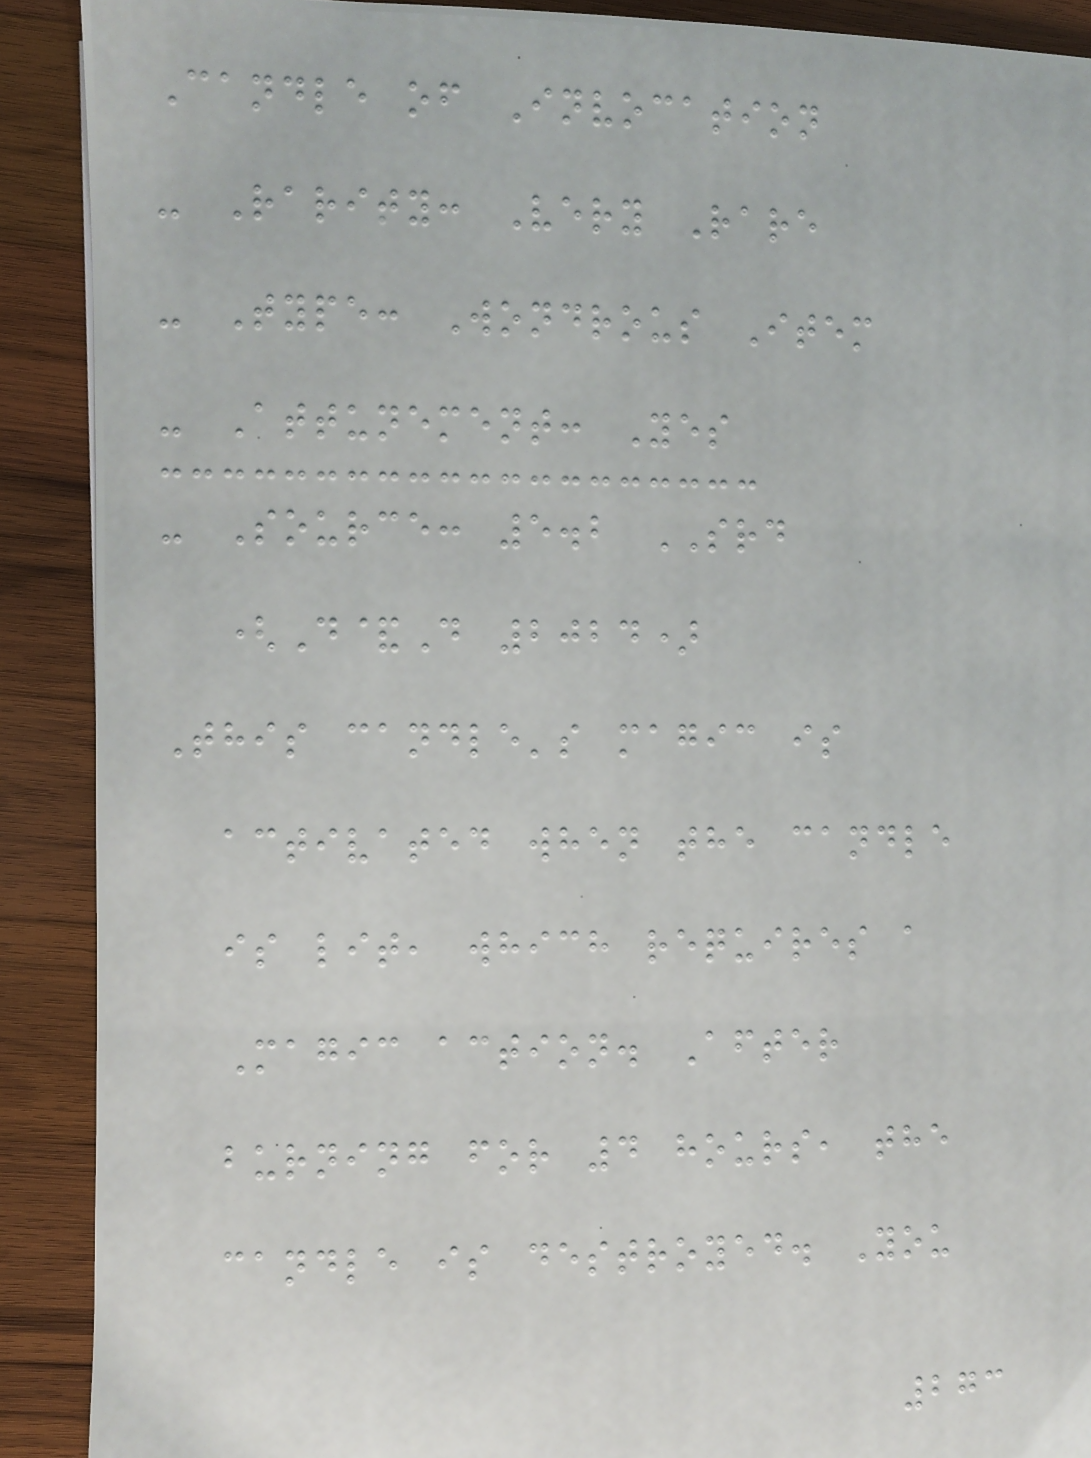Candle of Invocation
- Rarity: Very Rare
- Type: Wondrous Item
- Attunement: Yes
- Source: 5.2 SRD
(D&D 2024)
This candle's magic is
activated when the candle
is lit, which requires a
Magic action. After
burning for 4 hours, the
candle is destroyed. You
273
